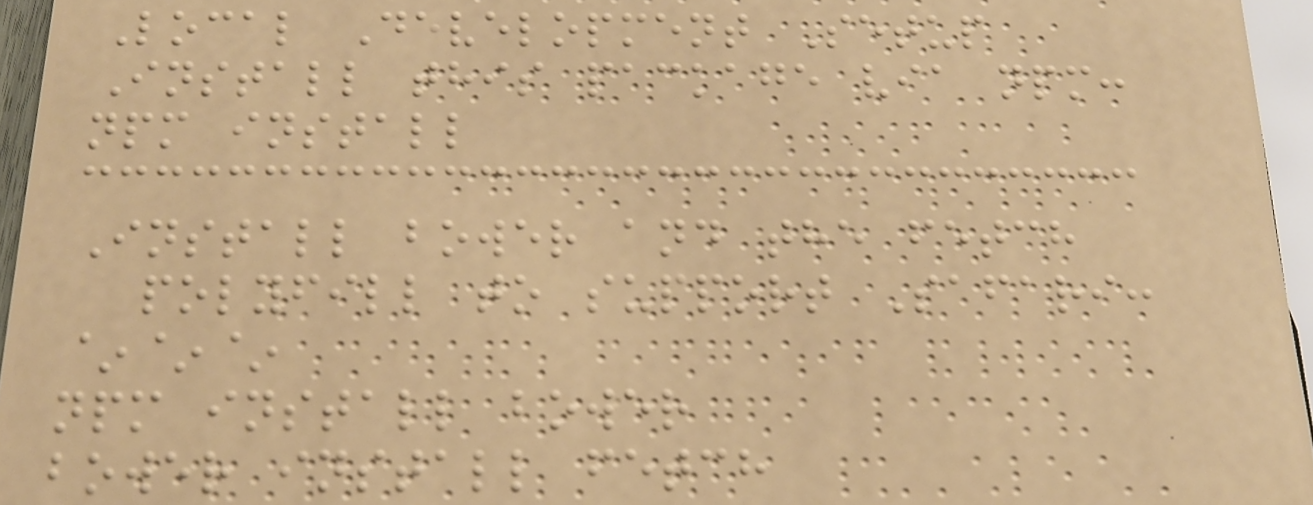Local Development Setup
Install this package via npm:
npm install
Install bower and the fetch
polyfill to support Safari:
~~~
npm install bower
bower install fetch
